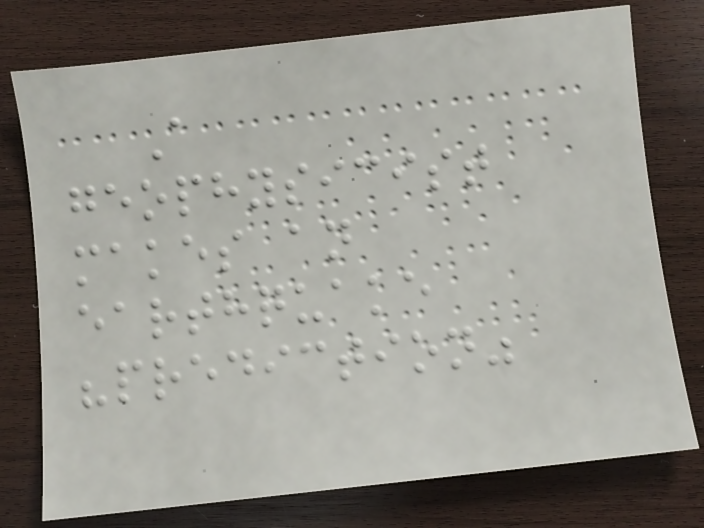A
geophysicist
makes an
earthquake
"prediction"
